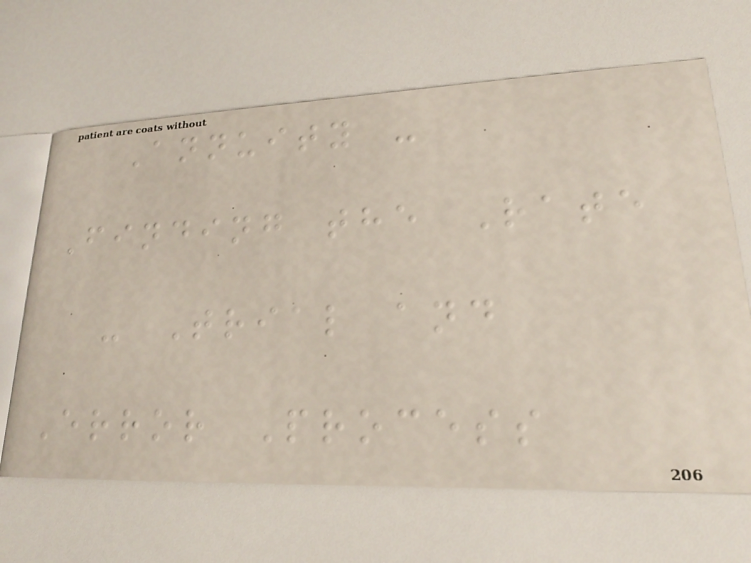Annuity -
Finding the Rate
- Trial and
Error Process
